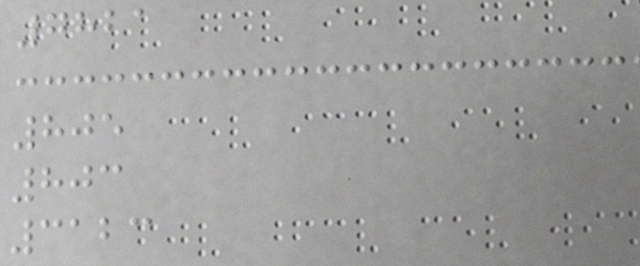7821
805
803
3123
